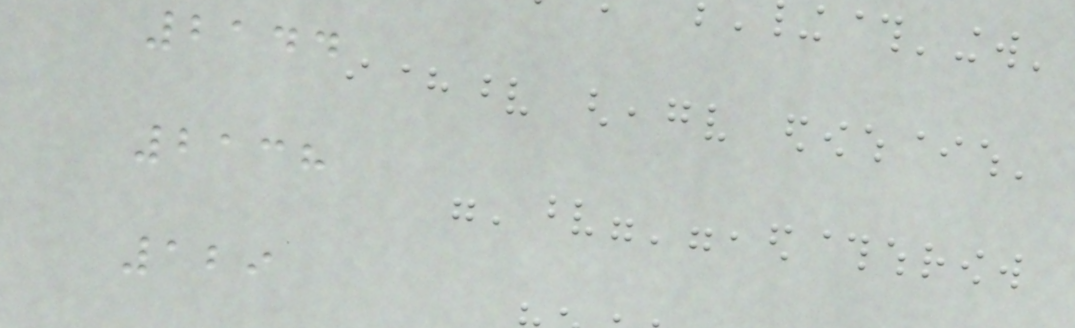2144
2138
129
